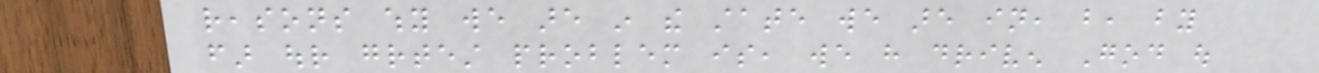reasons why we are in the state we are in, but, by
far our greatest problem is, we have driven God out
